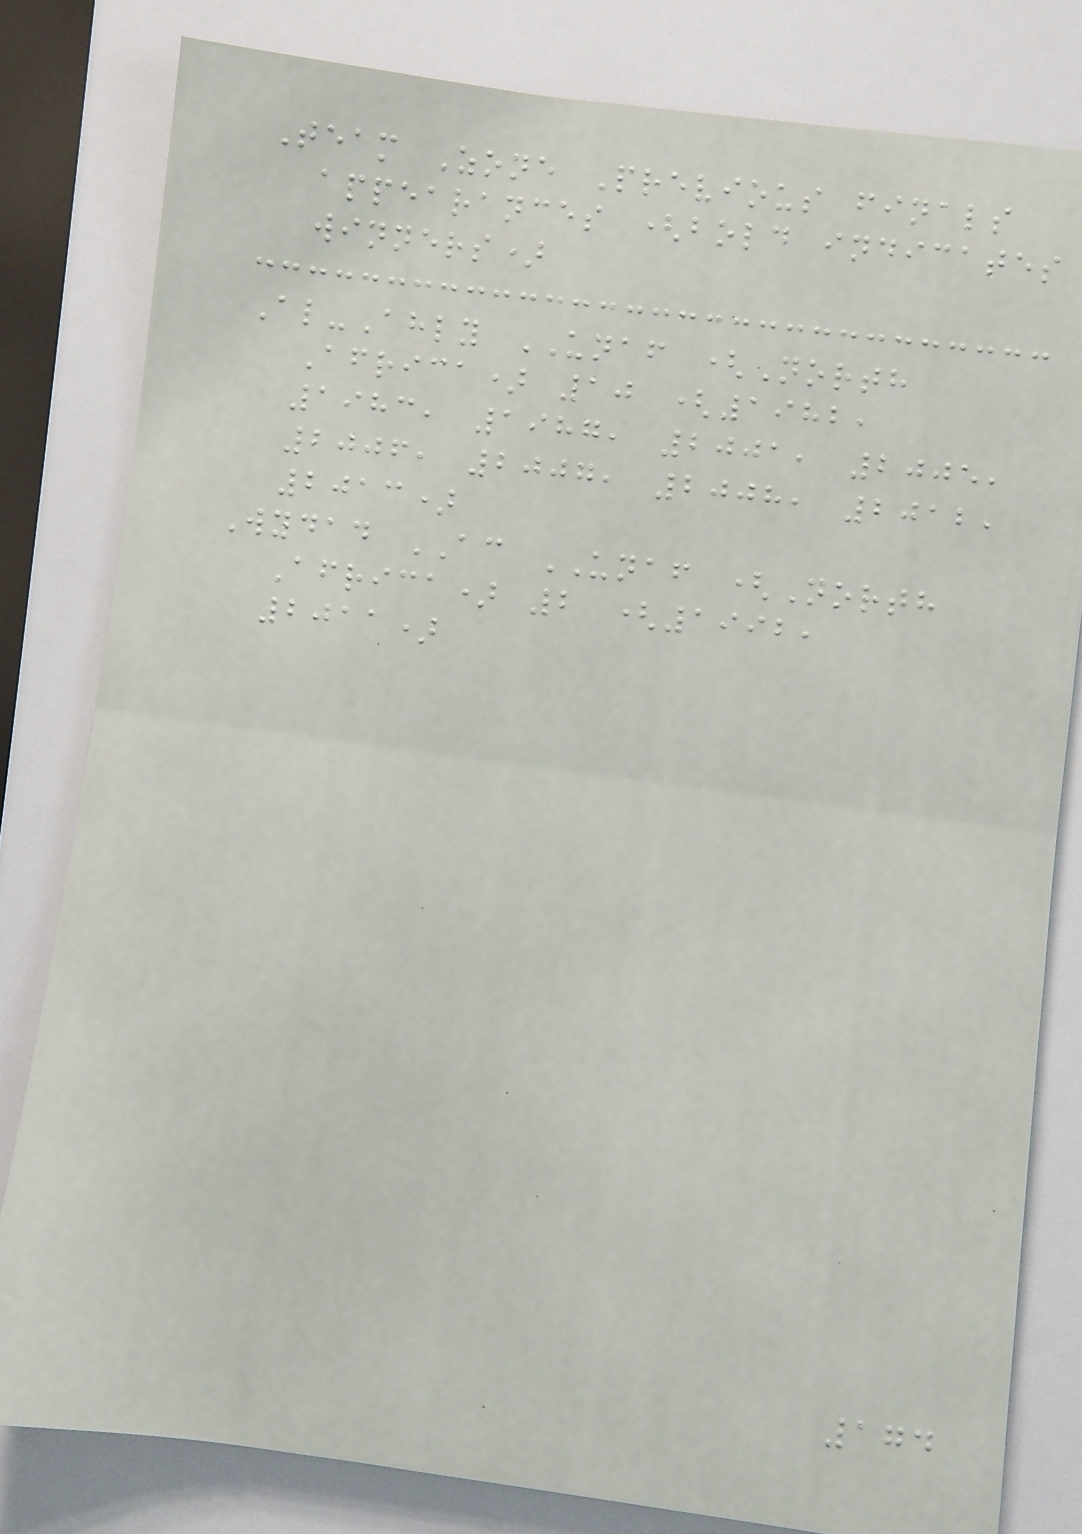Team Zone Previous finals
appearances (bold indicates
winners)
Al-Ahly UNAF (North
Africa) 10 (1982,
1983, 1987, 2001, 2005,
2006, 2007, 2008, 2012,
2013)
Wydad AC UNAF (North
Africa) 2 (1992,
2011)
174
